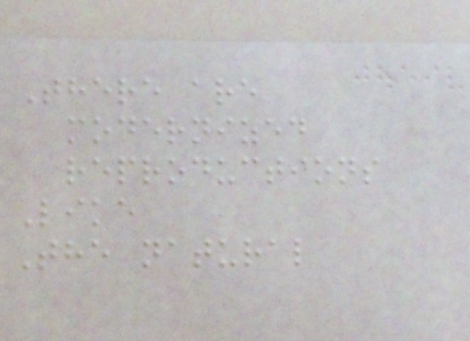There are
modernized
reproductions
Like
The natural
